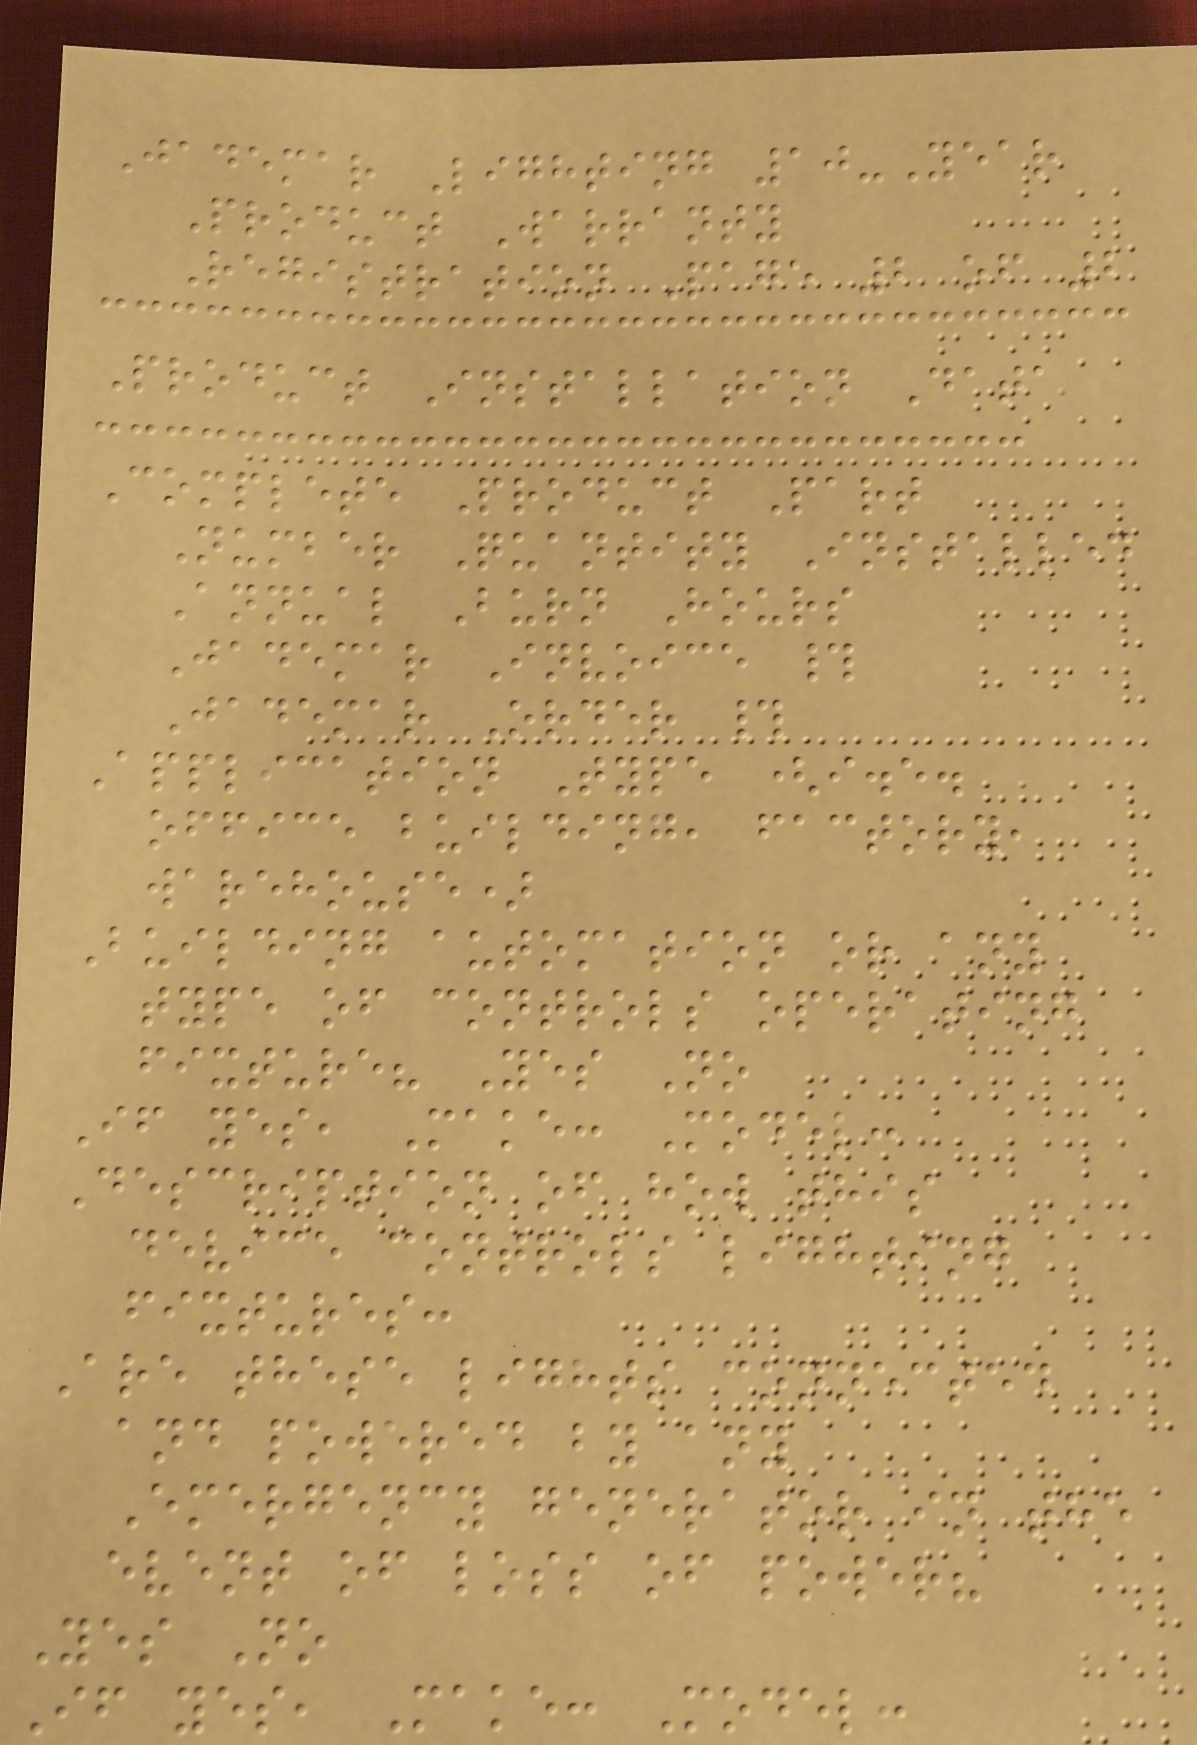Jademar Lighting 10-Year
Product Warranty
Registration Page 2 of 2
Product Installation Data
Complete Product Part
Number Quantity Installed
Annual Burn Hours
Jademar Invoice #
Jademar Order #
Application Type (i.e.
office building, factory,
warehouse)
Building automation or any
type of controls operating
fixture? Yes No
If yes, Make: Model:
Description of how this
device controls lighting
fixtures:
Are these lights connected
and powered by any
Emergency generator in the
event of loss of power?
Yes No
If yes, Make: Model:
